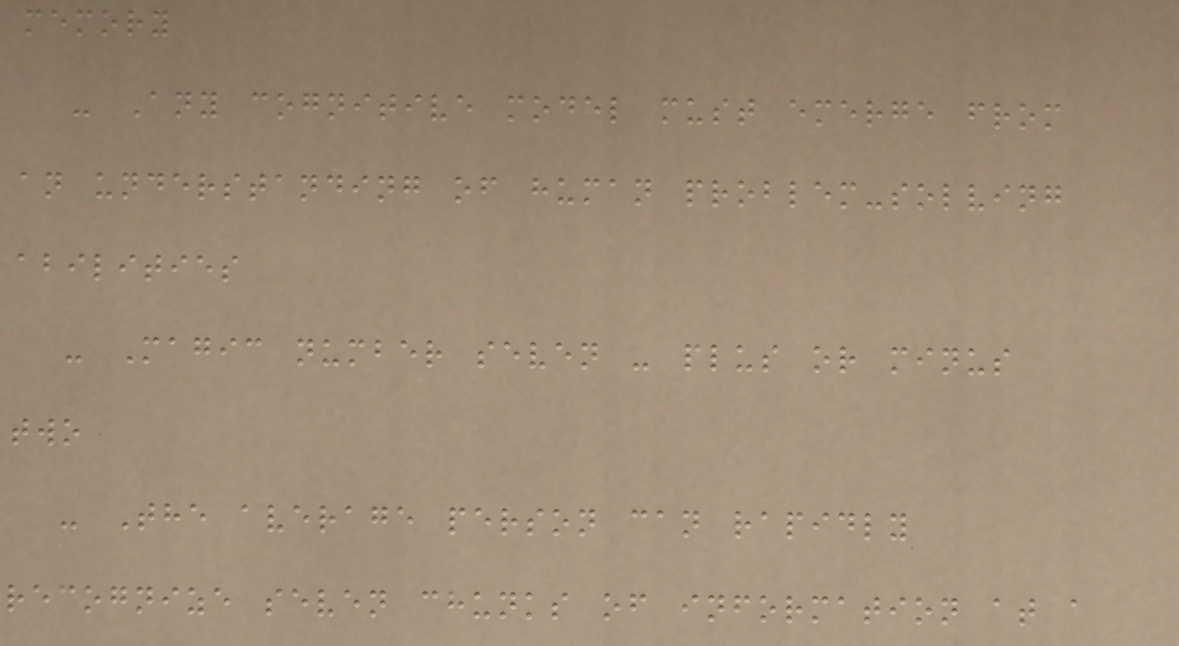memory
- Any cognitive model must emerge from
an understanding of human problem-solving
abilities
- Magic number seven - plus or minus
two
- The average person can rapidly
recognize seven chunks of information at a
